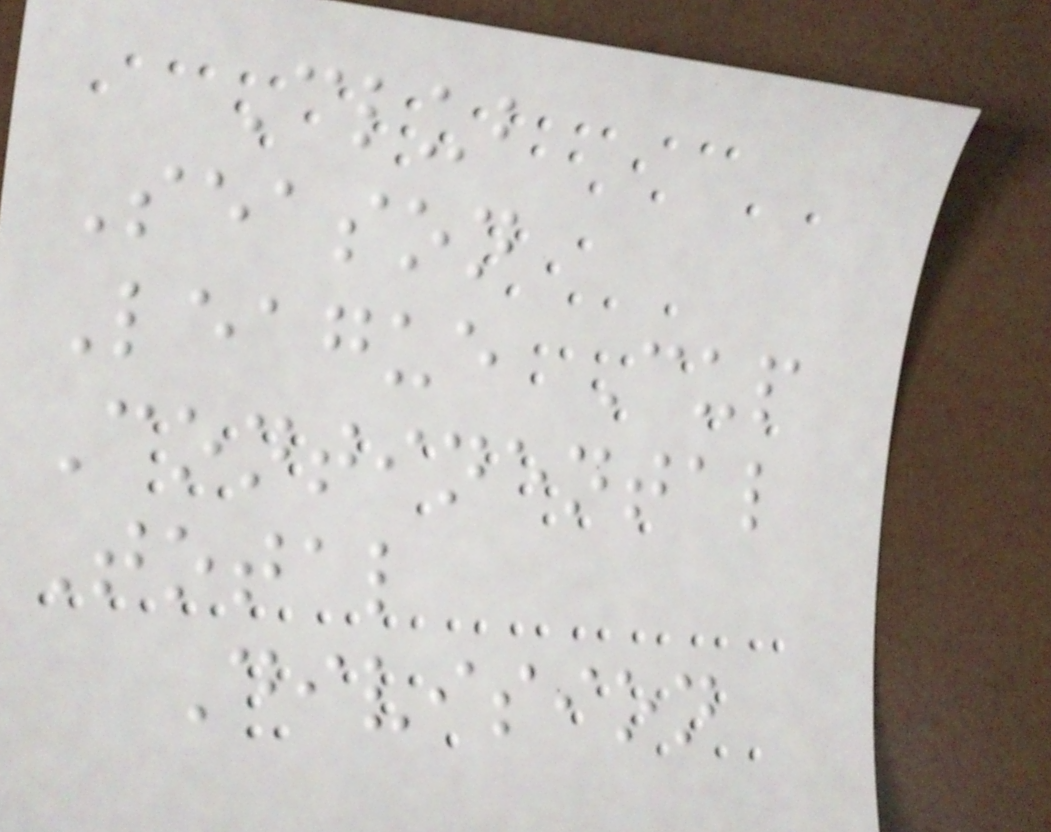Club
Season
League Cup
Continental
Total
Division
